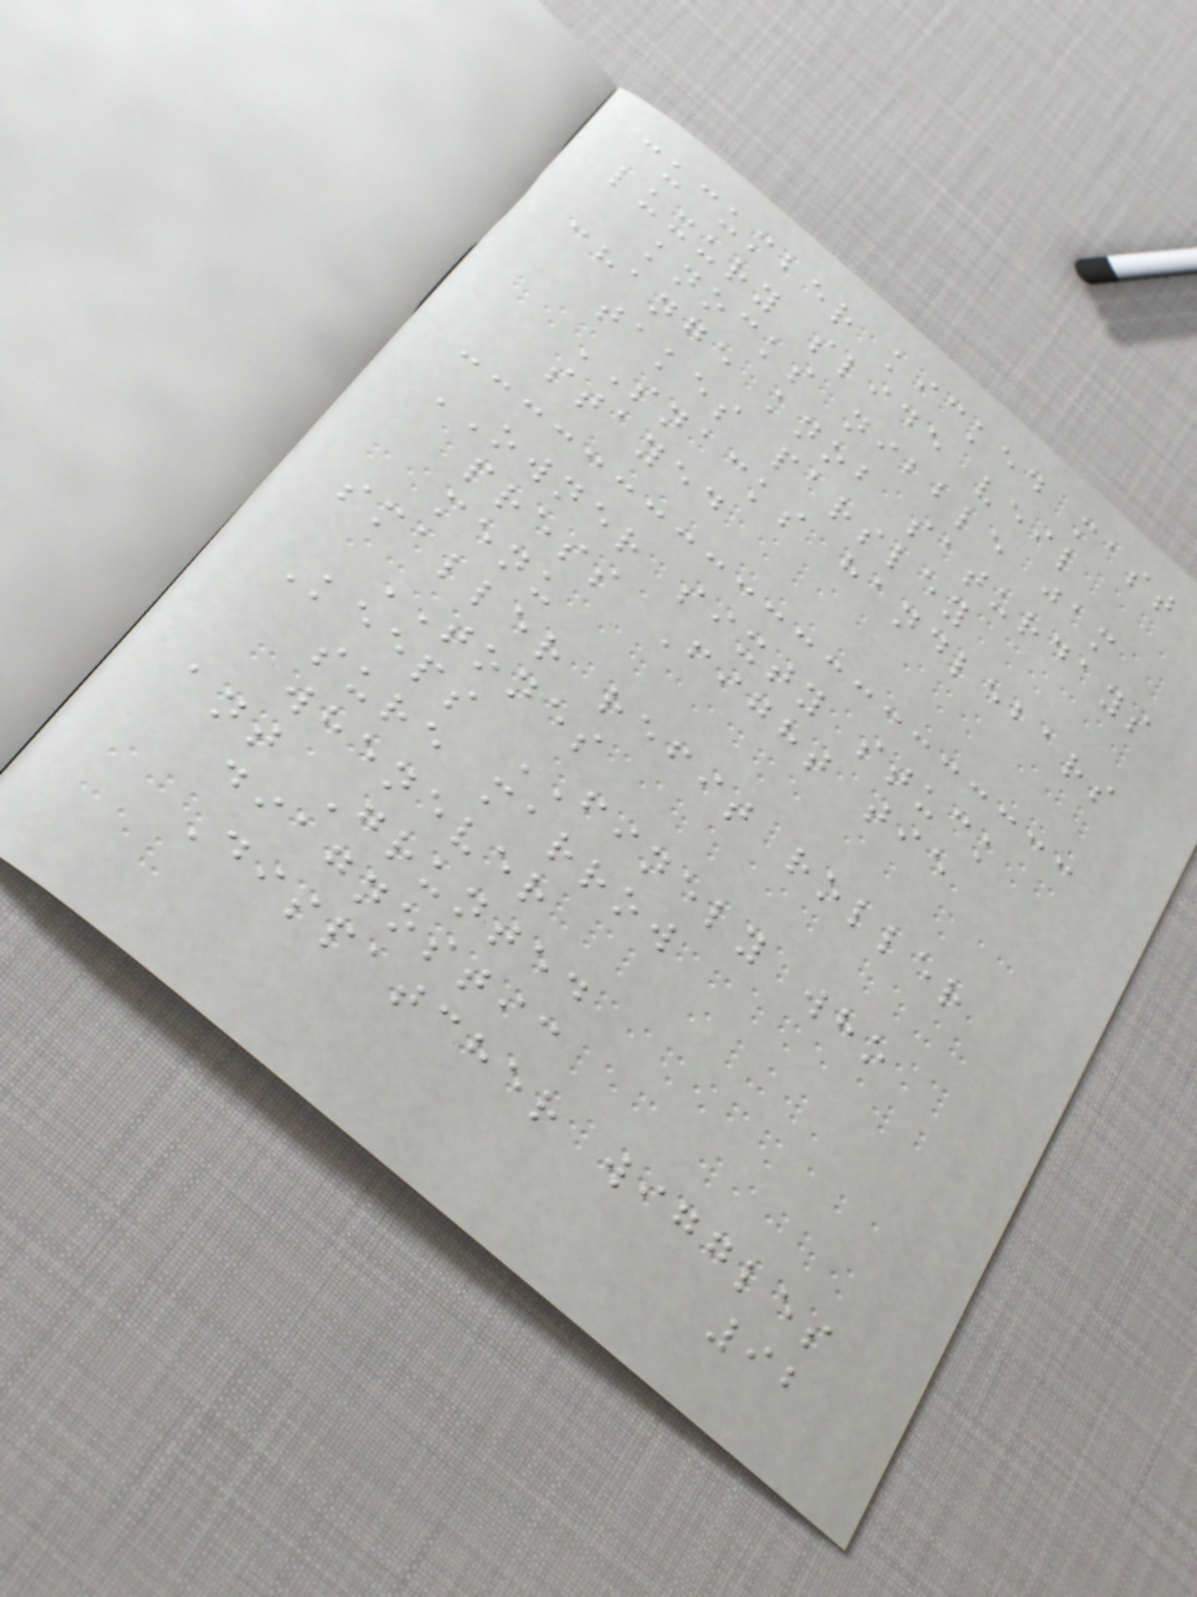cucumber kicked mast
luxury slide veil
knocks nibble jam
change knob saturdays
takes parsley
SNACKS handlebars
stayed
OWNER sixty stuck
press Fight tie
menu
smaller refit roller
TONES
Keeps FINELY who
sure marrow
whenever
ant Grunted
diagnostic
Dispatcher wiggles
92
